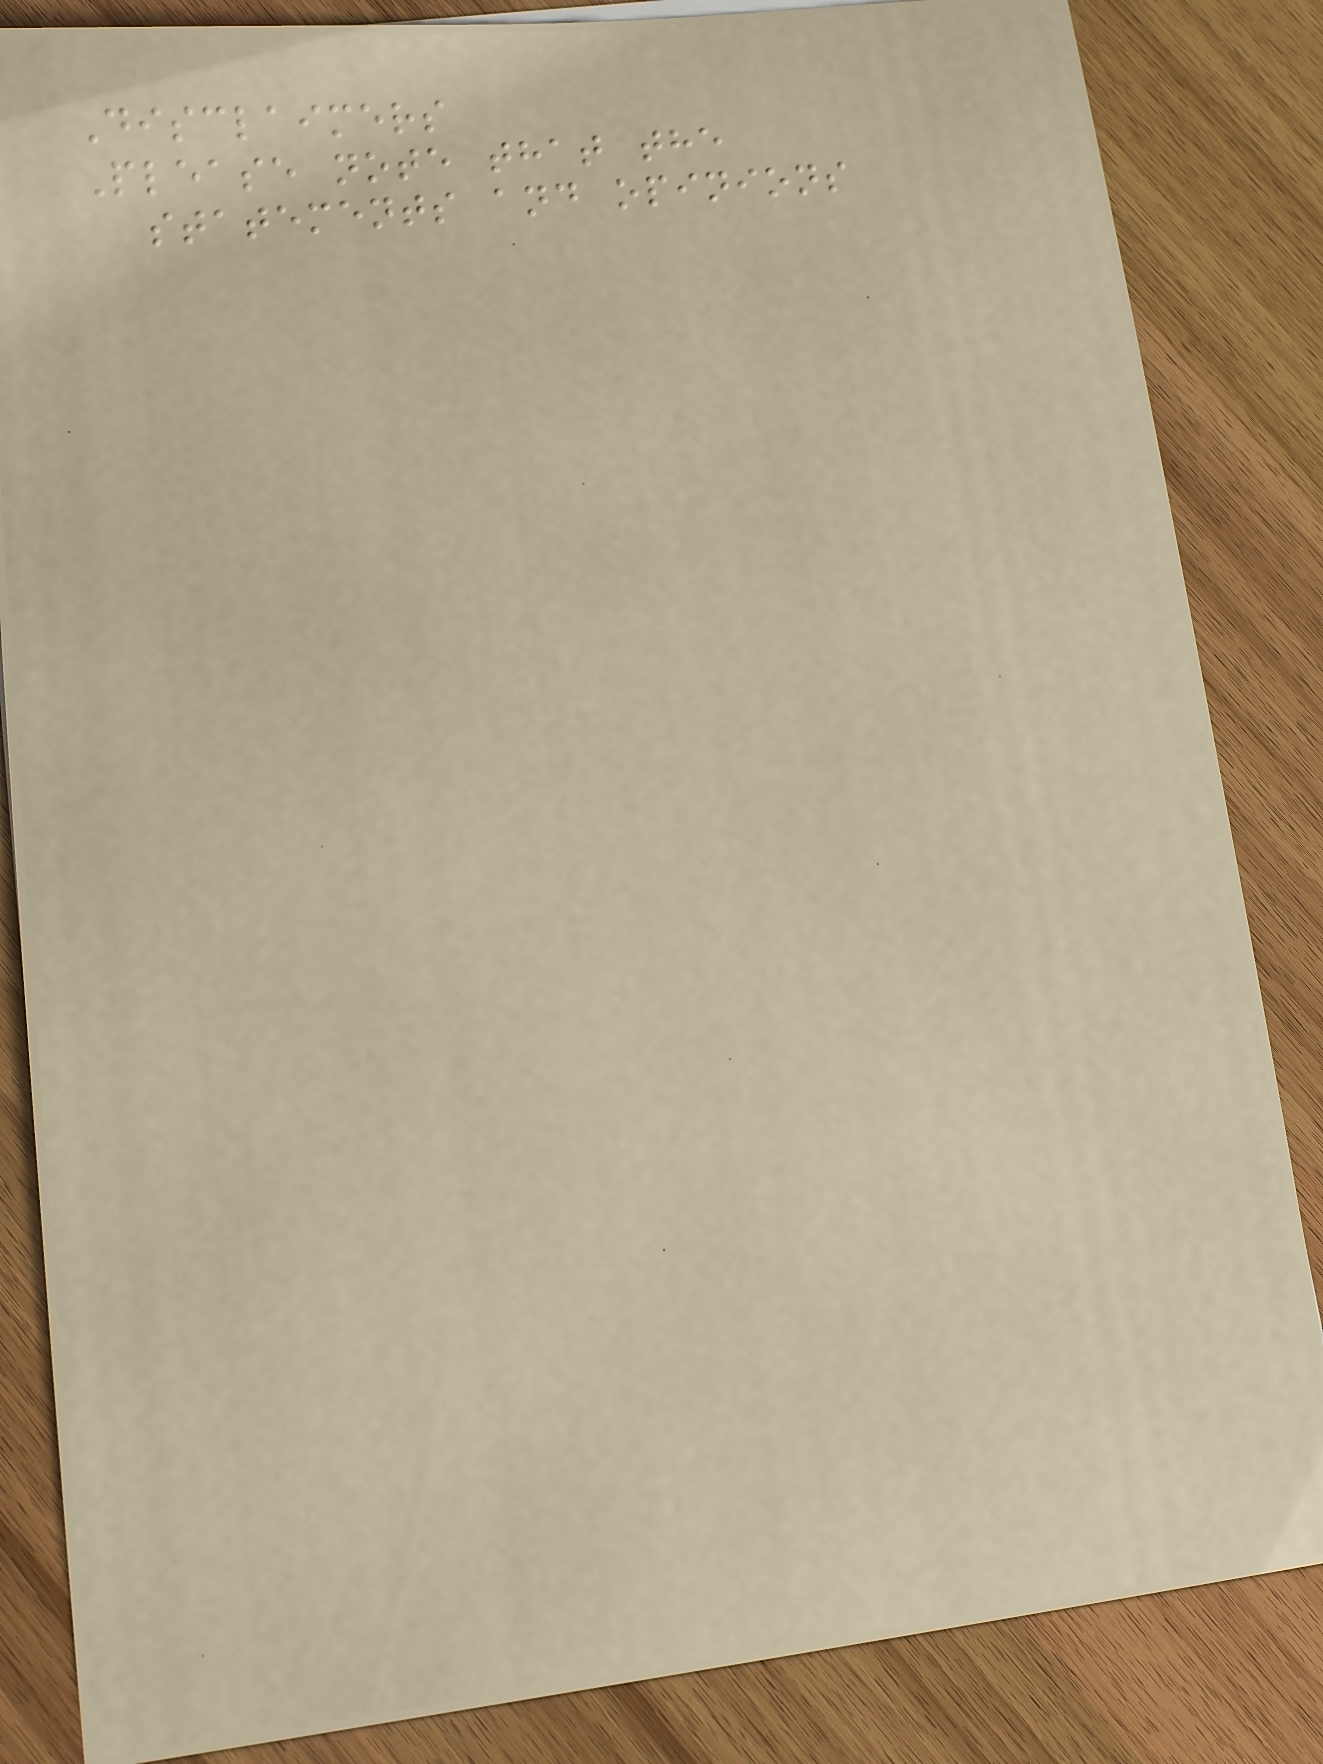Disclaimers
Please note that the
statements and opinions
